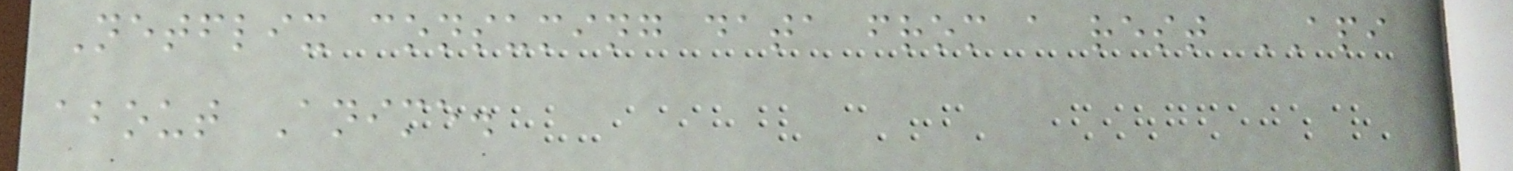Netflix consuming data from a rest API
about Anime.
